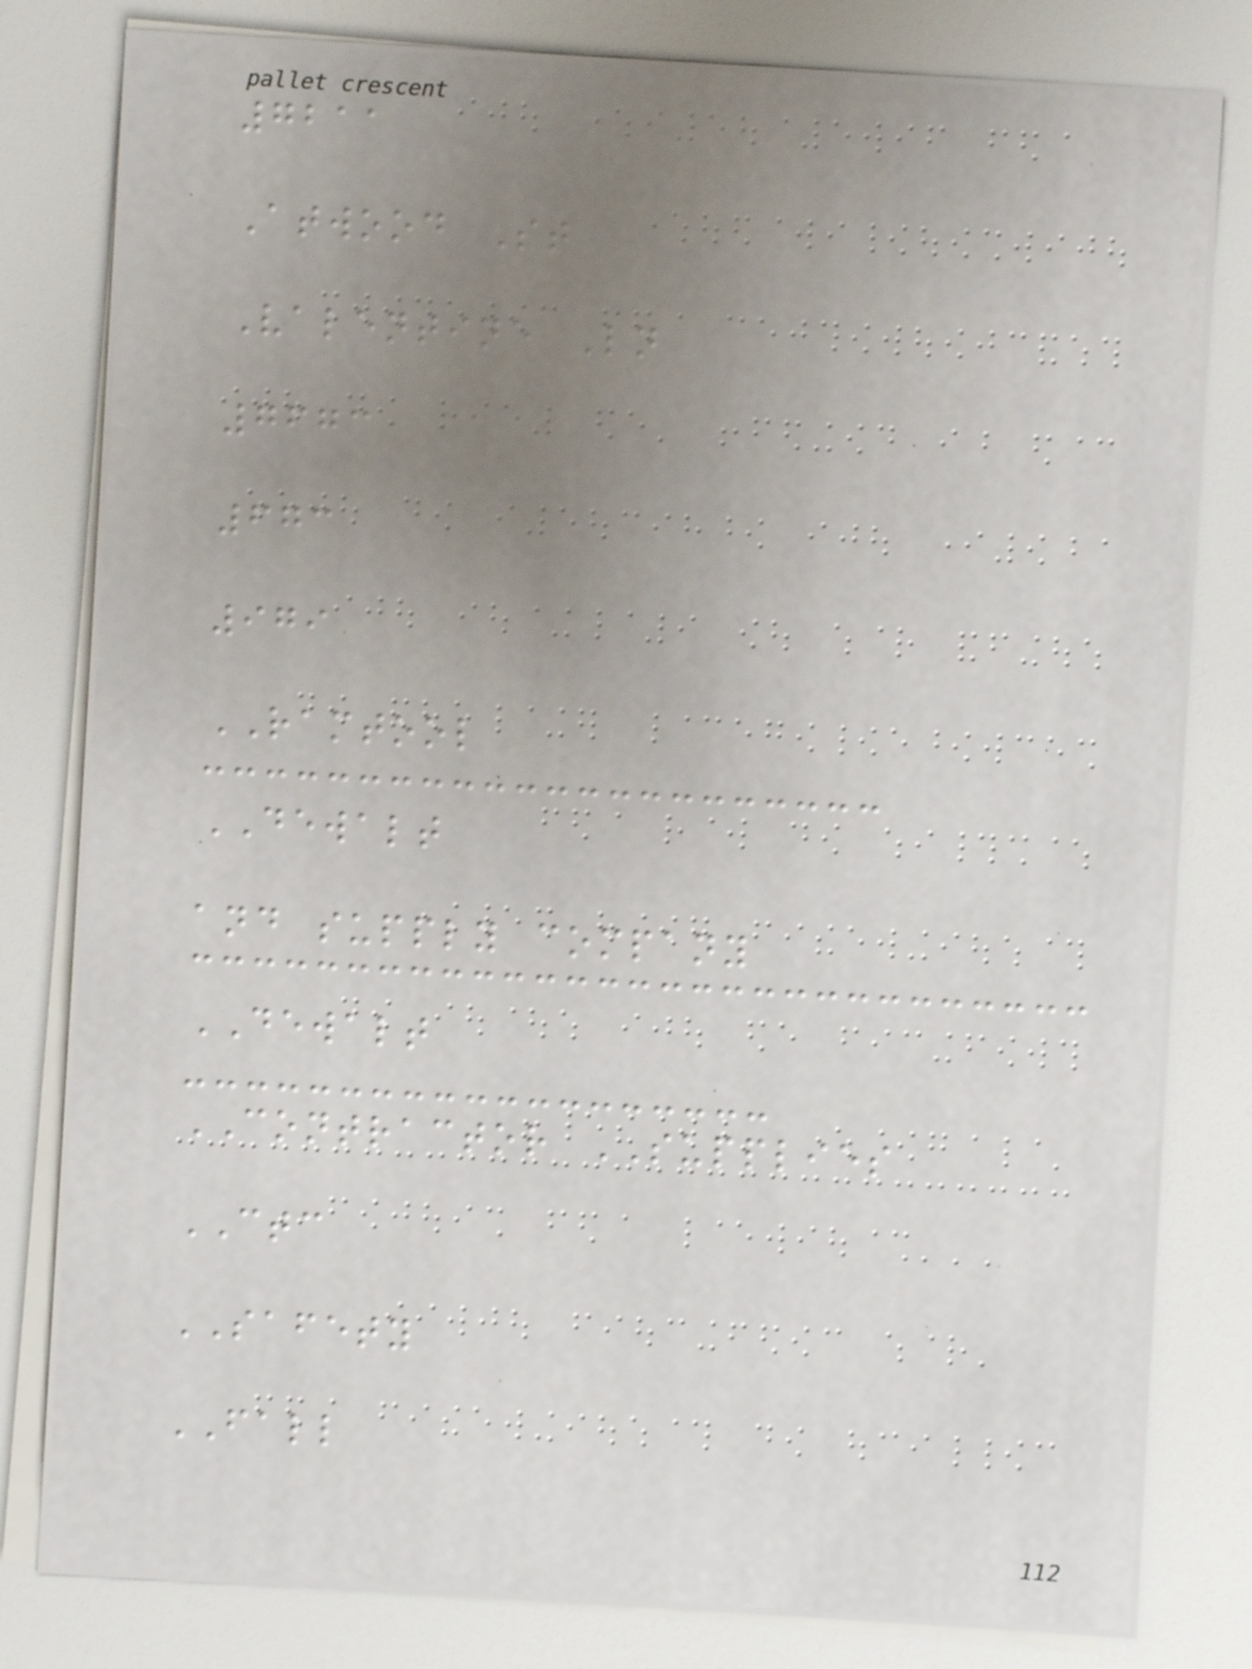7211
Atwood St
Valentine Ln
7673
673
979
RAMTOOL
DEWALT
and supply company
DEWALT
CONTRACTOR SUPPLIES
CTC
SAFETY
FALL
